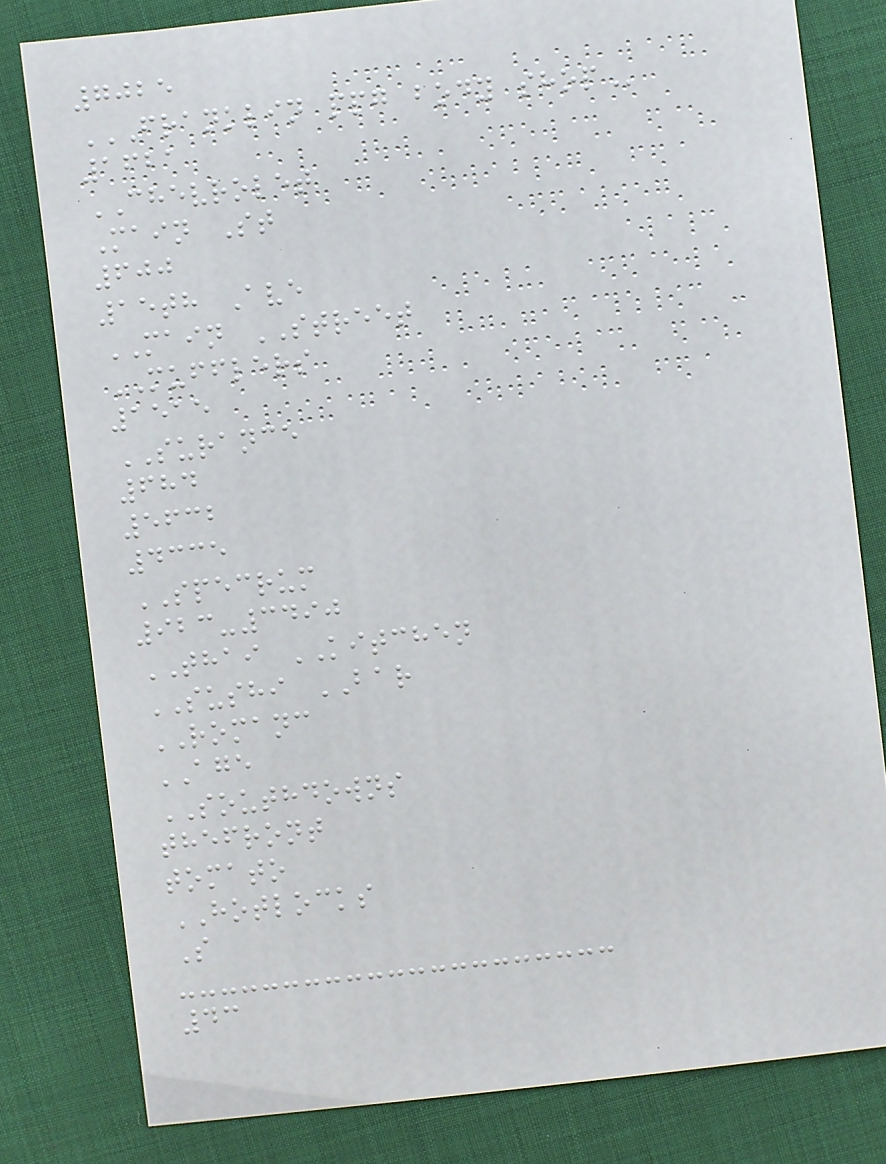7025
FRANKLIN PPG BODY SHOP
1621
CHEVROLET
Main St
600
15th Ave
MAIN STREET
MUFFLERS
1515
SURANCE
684
5632
4335
SPECRUM
923-3490
THAI KITCHEN
SUSHI BAR
ROMANC
AGE
SOUTHDOWNS
thefront
tomato
HOTLOCKS
S
43
